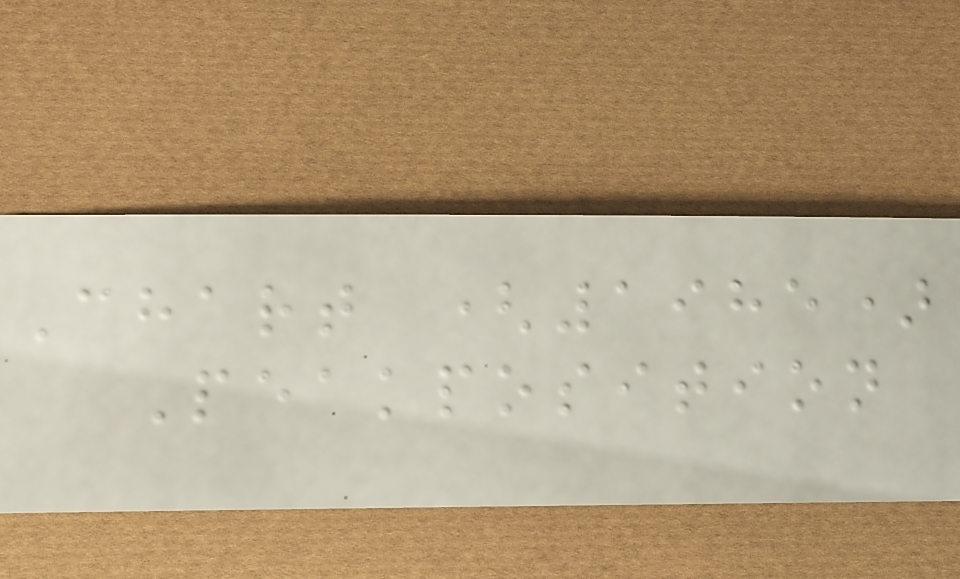Chart (1985)
Peakposition
